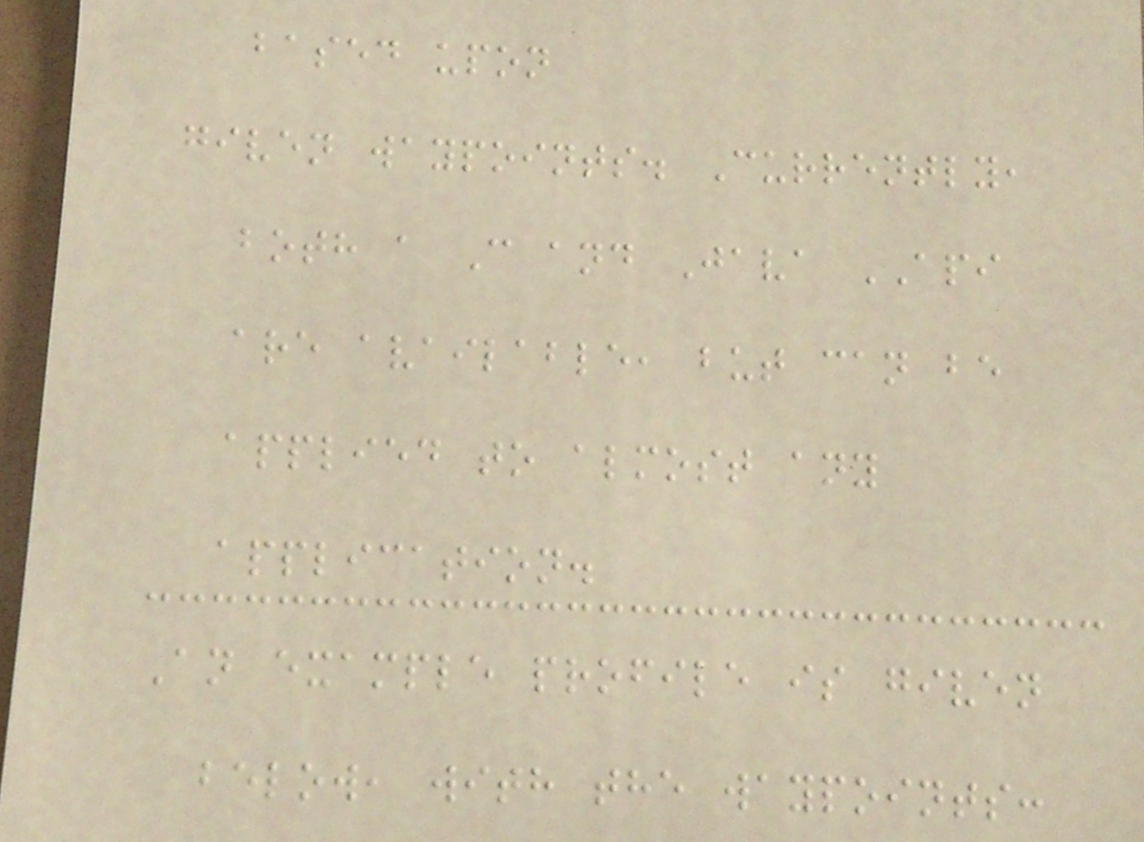based upon
given waypoints. Currently,
both a C and Java API
are available, but can be
applied to almost any
application.
An example profile is given
below, with the waypoints:
